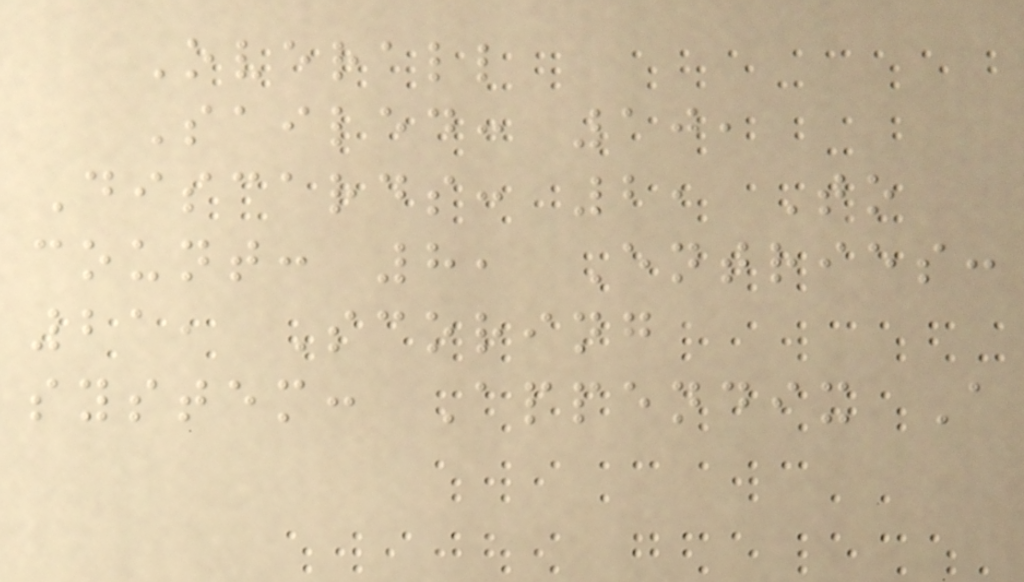Overall
Sailed: 10,
Discards: 2, To
count: 8, Entries:
21, Scoring
system: Appendix A
